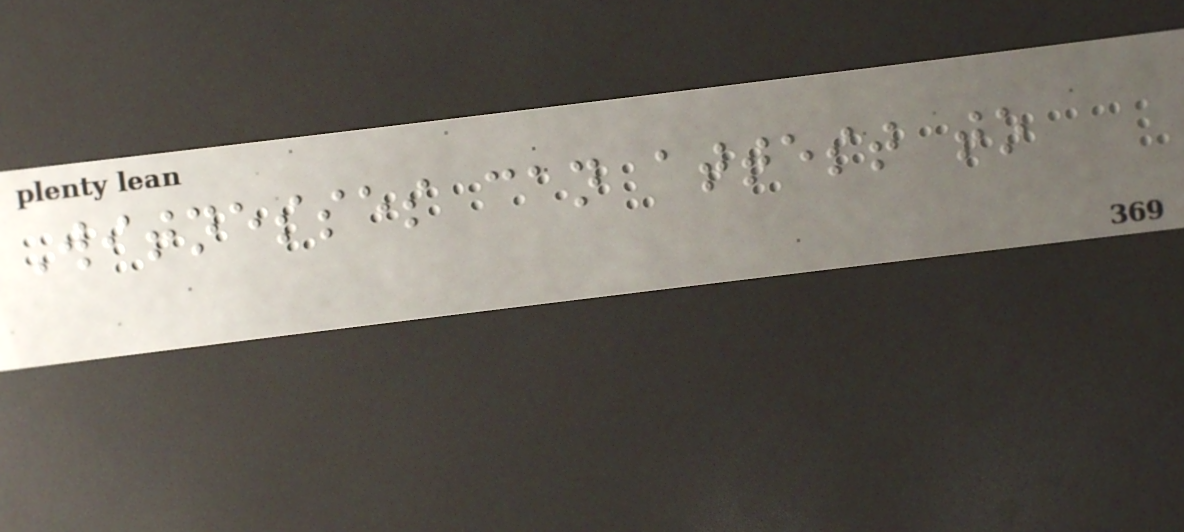Witnesses can attest to
